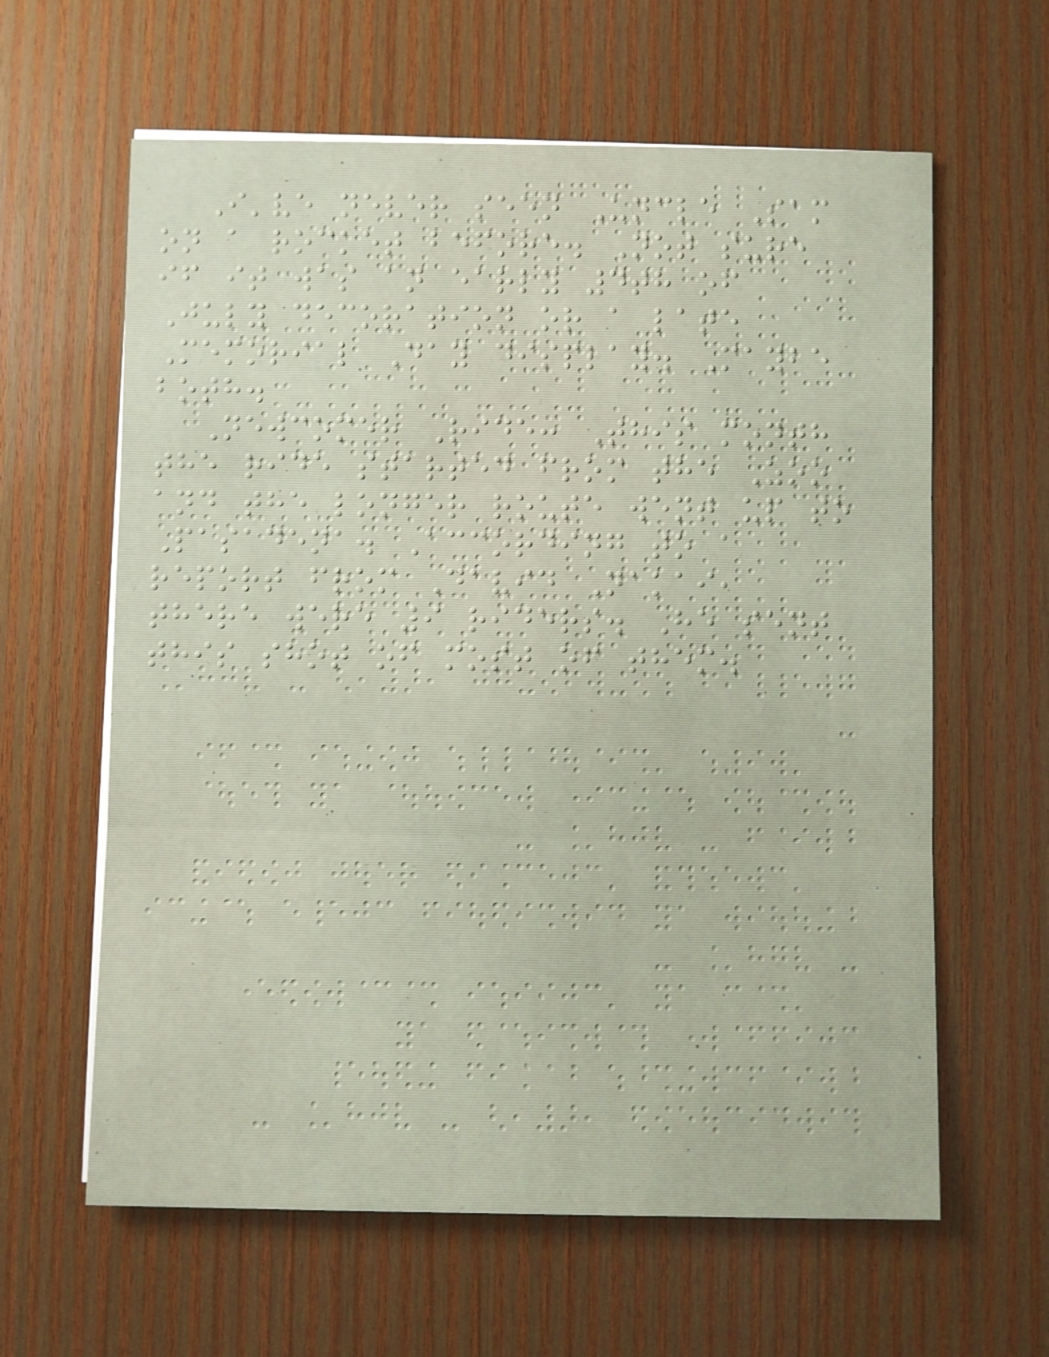I've never seen Uncle Sam
on a rocket before. Not sure
if it was an early 4th of
July decoration or a late
Memorial Day display. Maybe
both.
Newcomer Ride: This month
the ride started from the Zoo
and the longer route went up to
Pasadena. According to a
report from David Nakai,
there were 9 riders. He sent
this shot of most of them.
